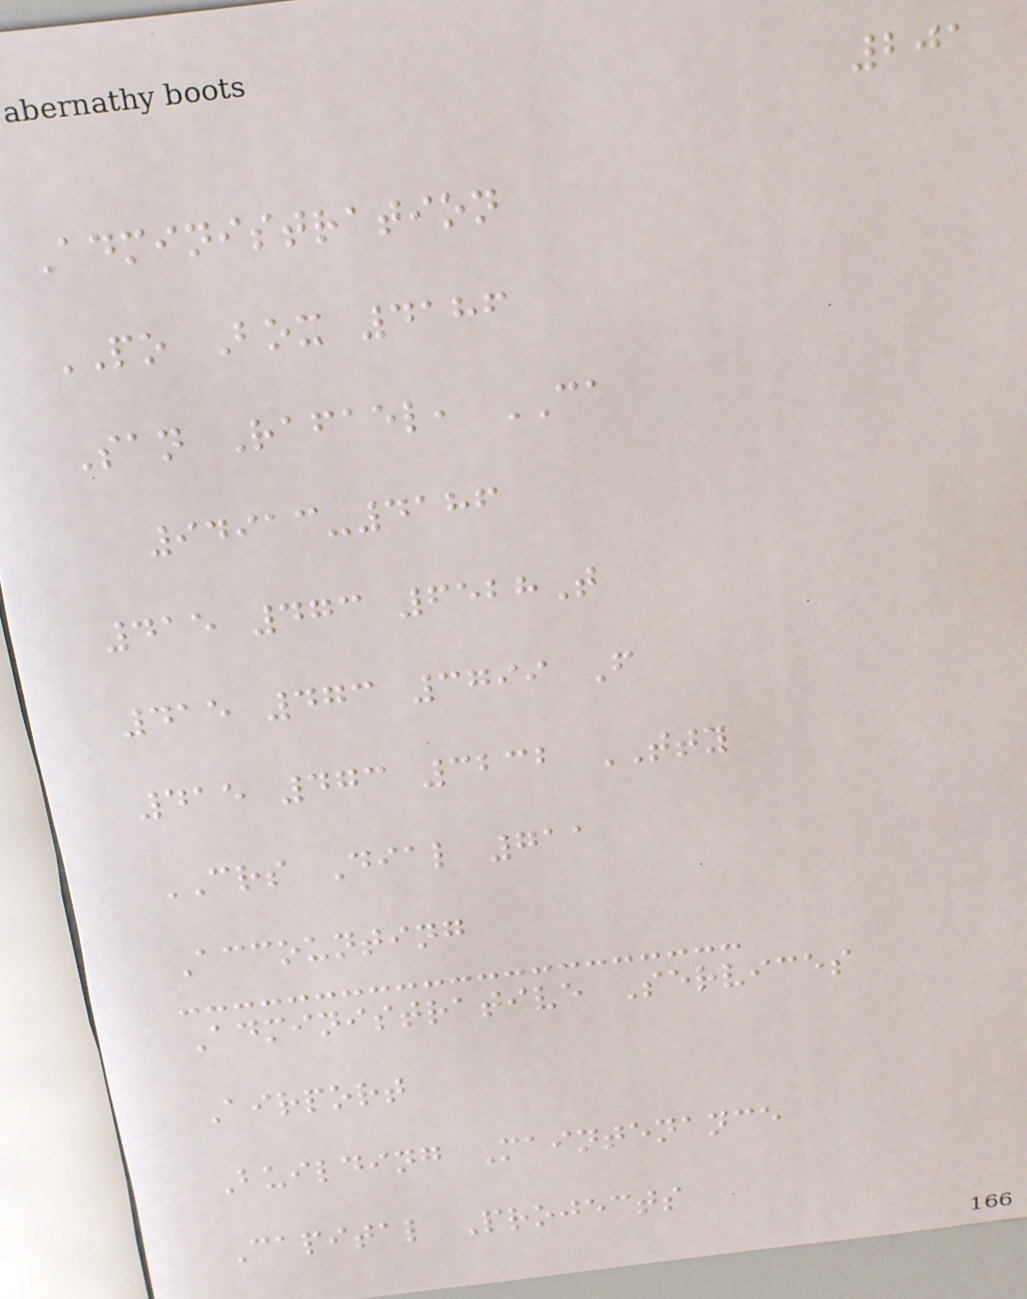201
Administration
PO Box 4186
San Rafael, CA
94913-4186
415 473 6528T
415 473 3799 F
415 473 3232 TTY
CRS Dial 711
Accounting
Administrative Services
Airport
Building Maintenance
Capital Projects
